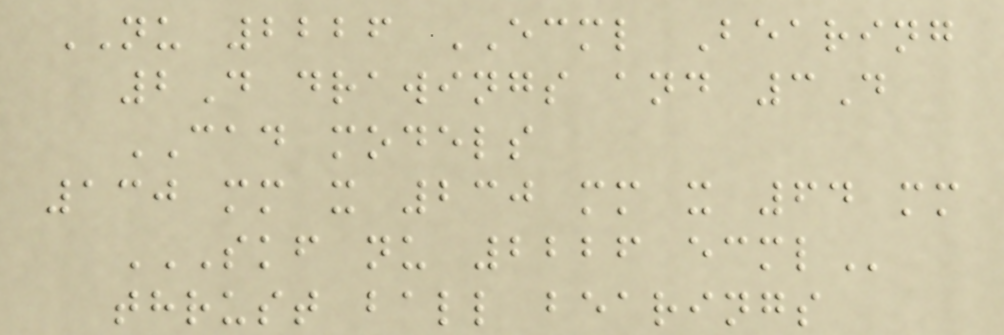NU 2226 ECML Bearing
2D drawings and 3D
CAD models
130 mm x 230 mm x 64 mm
SKF NU 2226 ECML
thrust ball bearings
